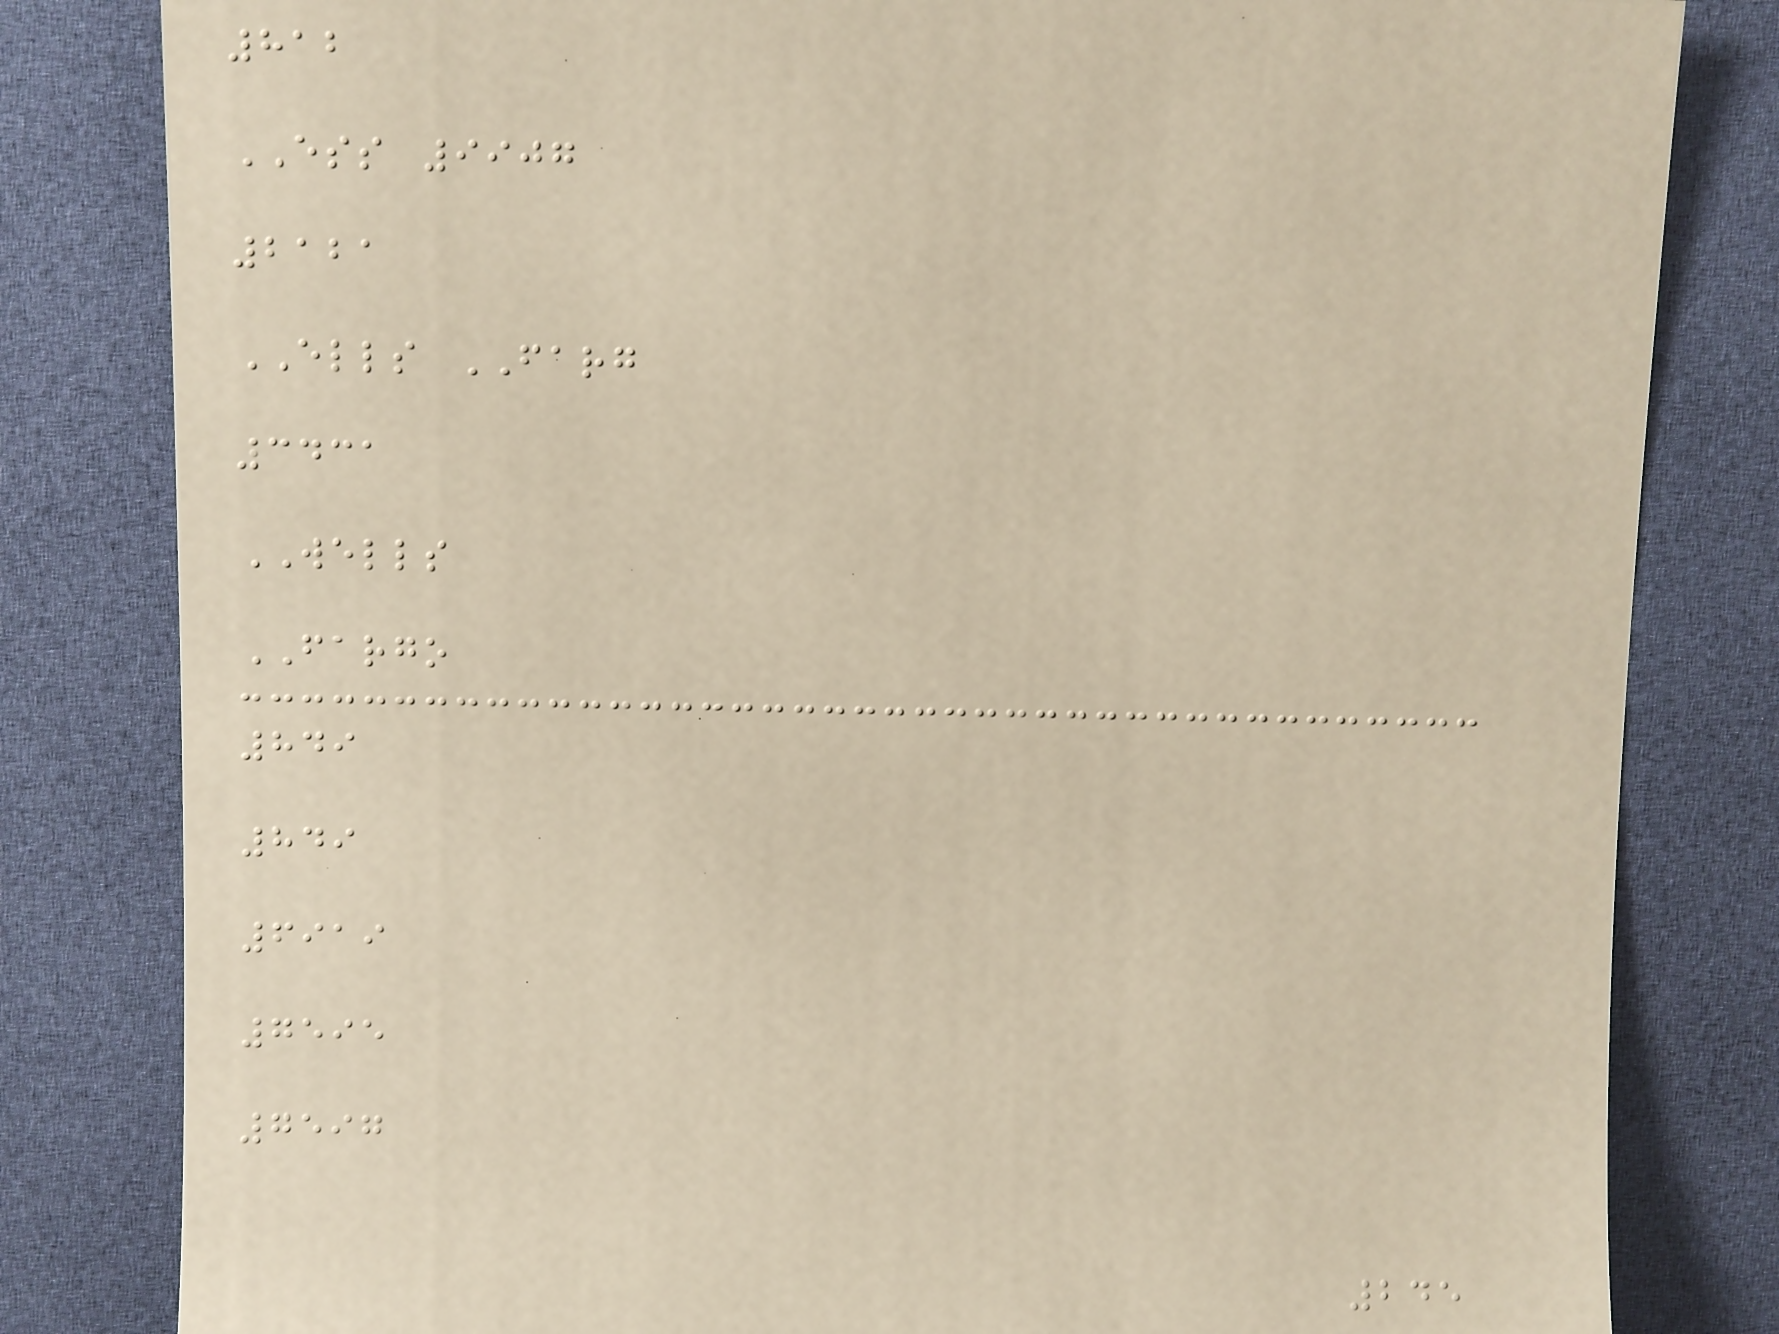812
ESS 9907
2121
ELLS FARG
3431
WELLS
FARGO
849
849
6919
7595
7597
245
